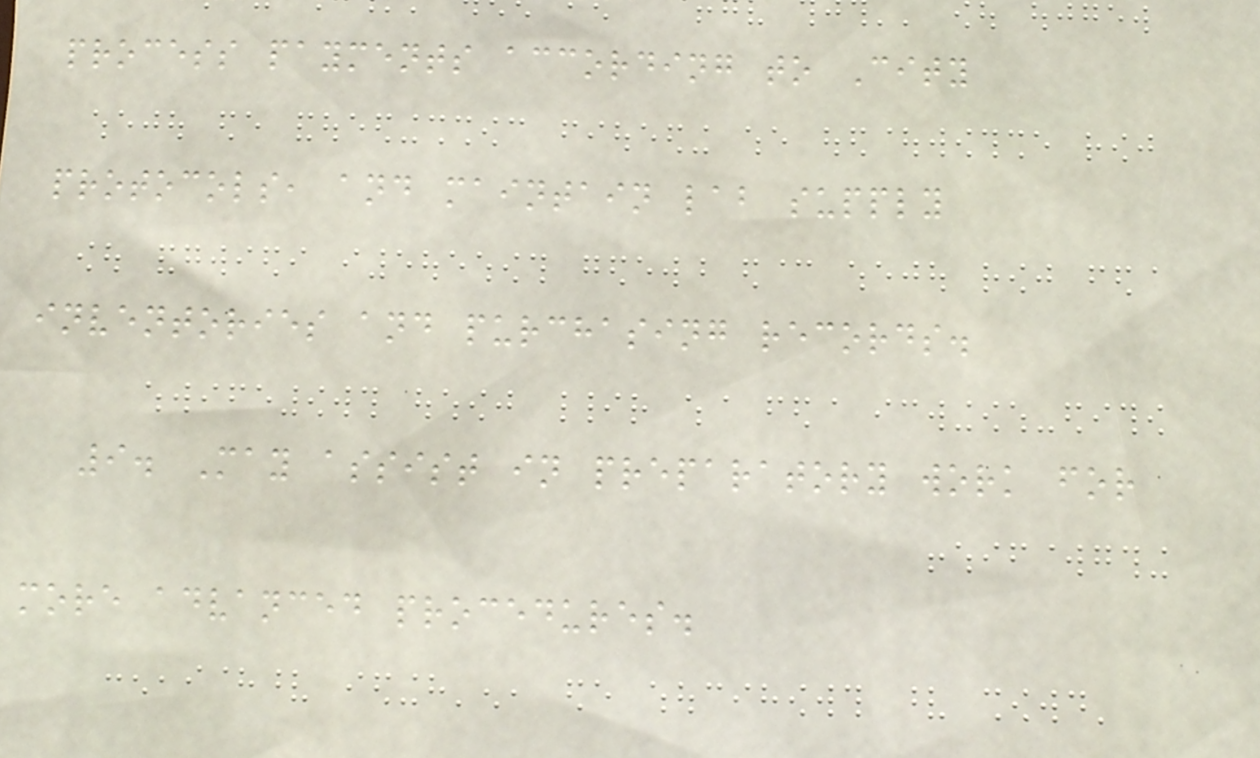process payments according to City
protocols, and maintain lab supply
inventories and purchasing records.
9. May assist in preparatory work for
more advanced procedures.
